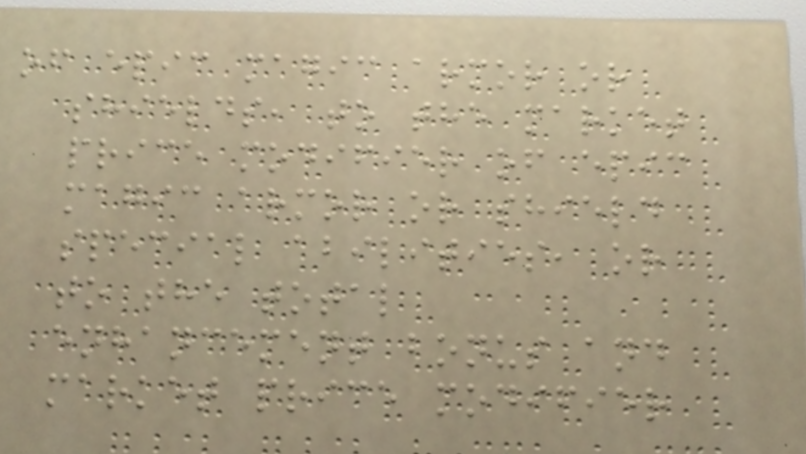of epic magic armor or
shields, to the market
price modifier of epic
magic armor or shield
special abilities, or
to the total
enhancement bonus and
market price modifier
